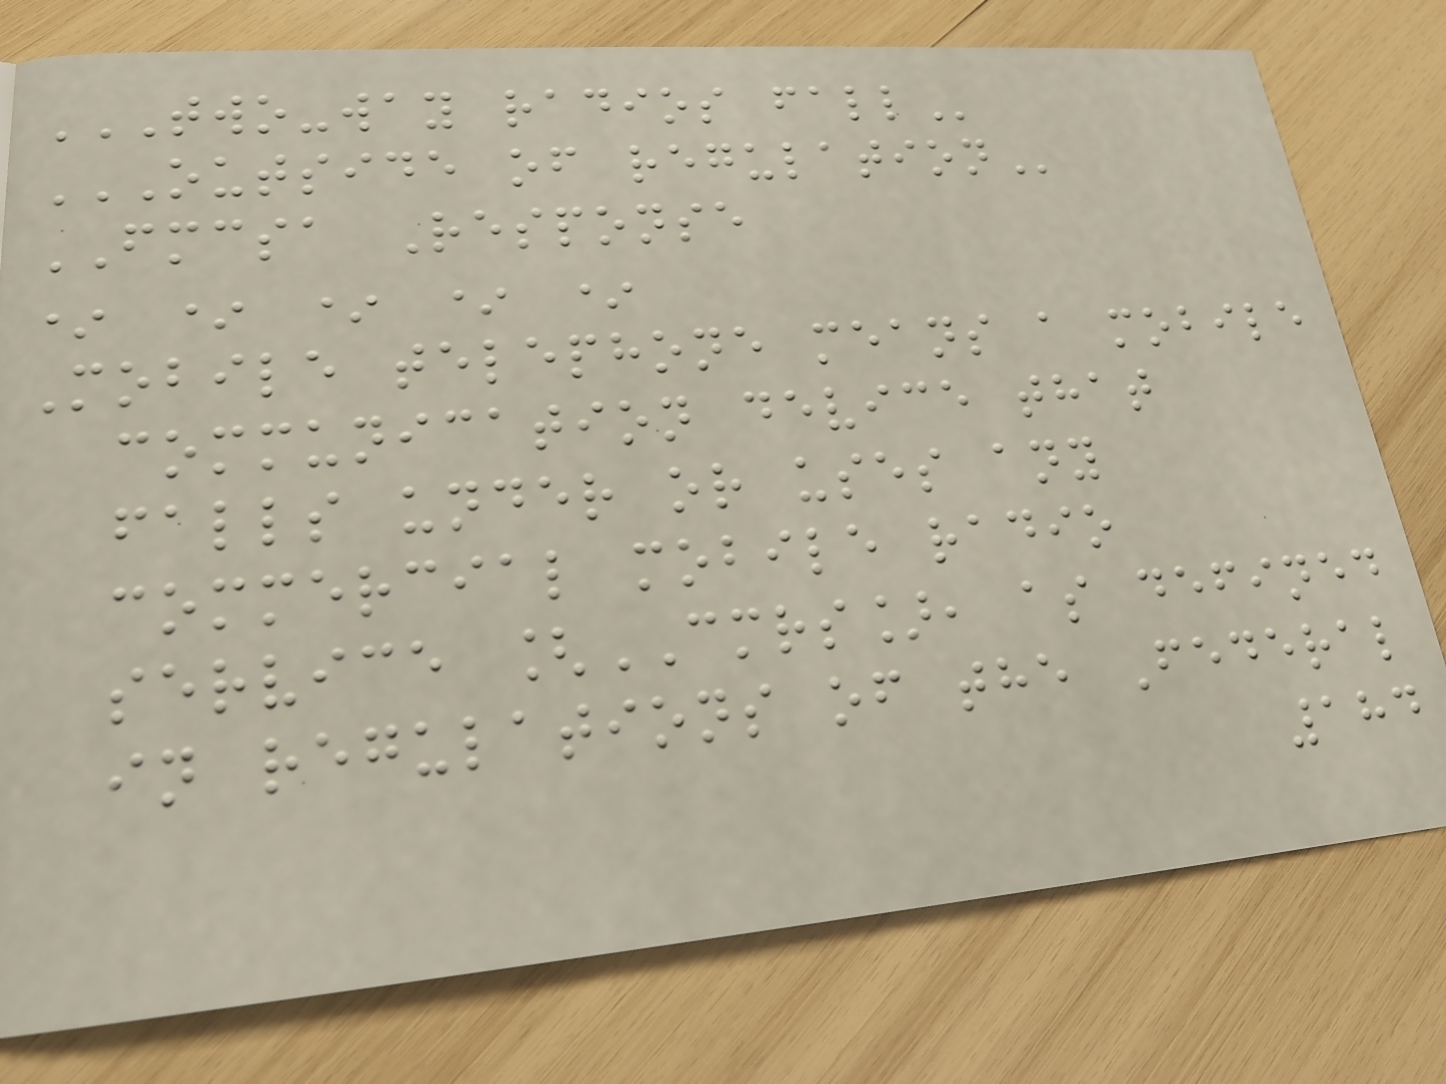TWO-WAY RADIOS FALL
OUTSIDE OF REGULATION
FMCSA Response
* * * * *
Mobile telephone means a mobile
communication device that
falls under or uses any
commercial mobile radio
service [CMRS], as defined
in regulations of the Federal
184
